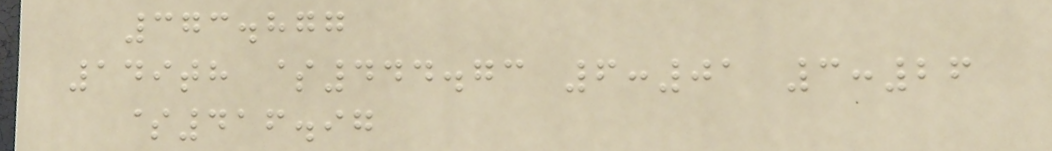373.877
149th $444.73 6:01 3:26
$416.97
